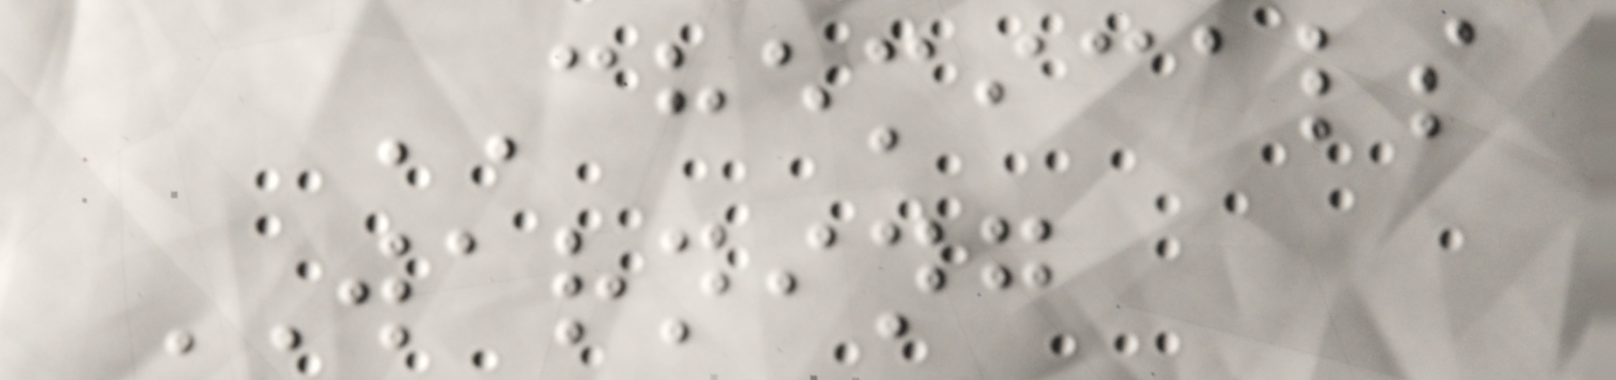CHEMICALS
WARNING
